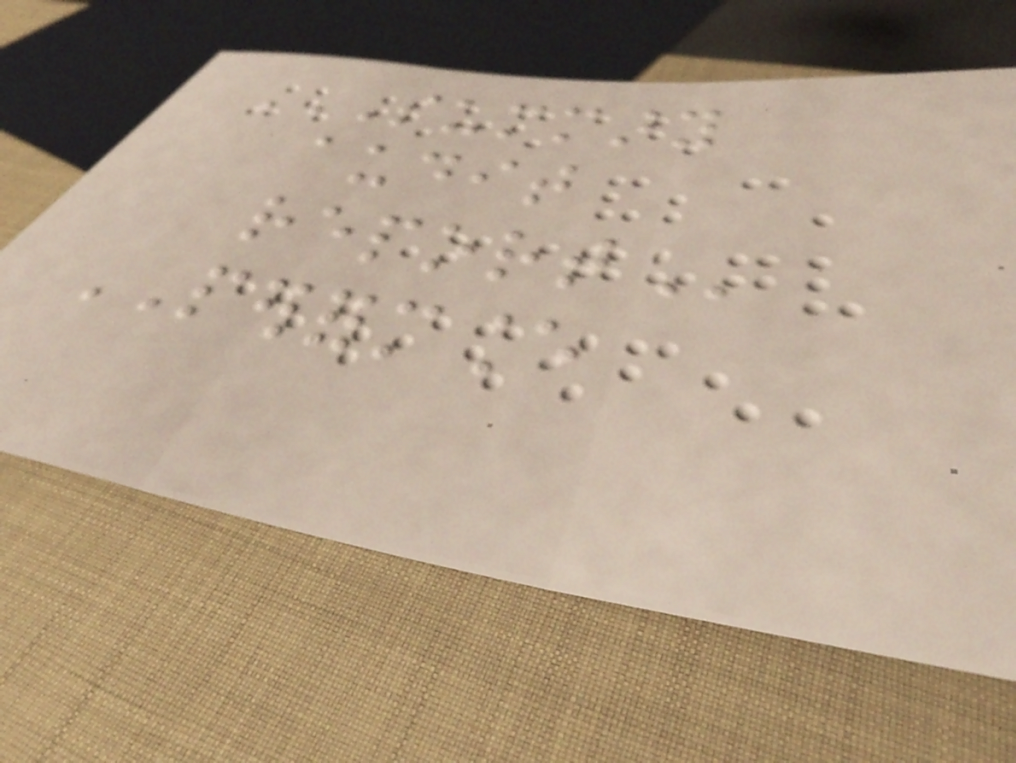SUMMARY
AUDIT
REPORT
PERFORMANCE
